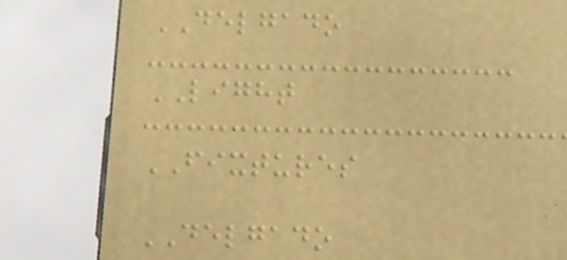DELGADO
LIGHT
FIXTURES
DELGADO
